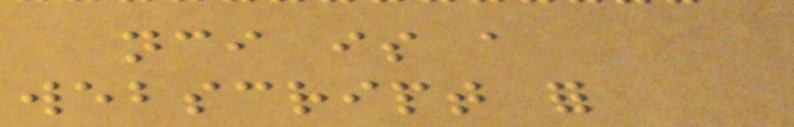nci is a
webscript for
